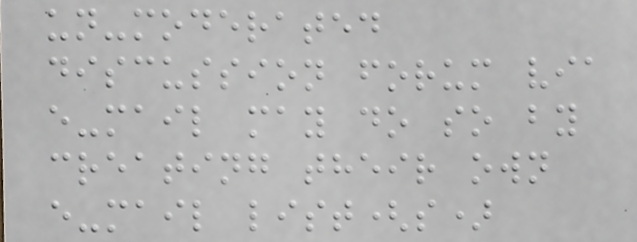un-moderated
discussion forum via
e-mail may do so by
creating their own
e-mail list(s)
